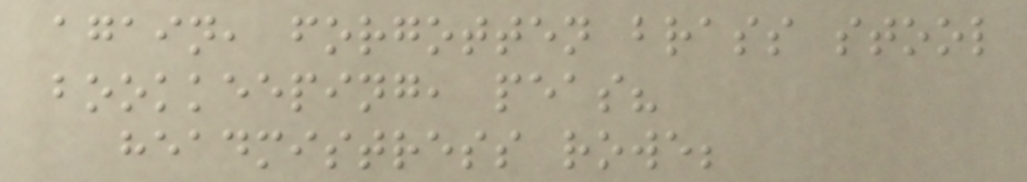again, forgotten brass stool
bookkeeping, peas?
headmistress rowe;
